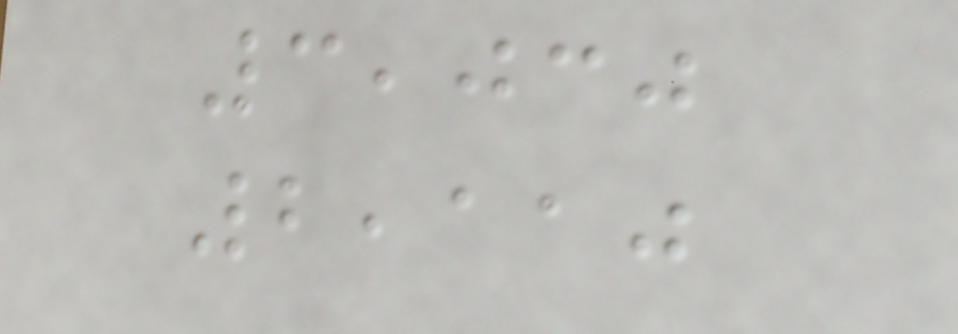3,030
2,110
